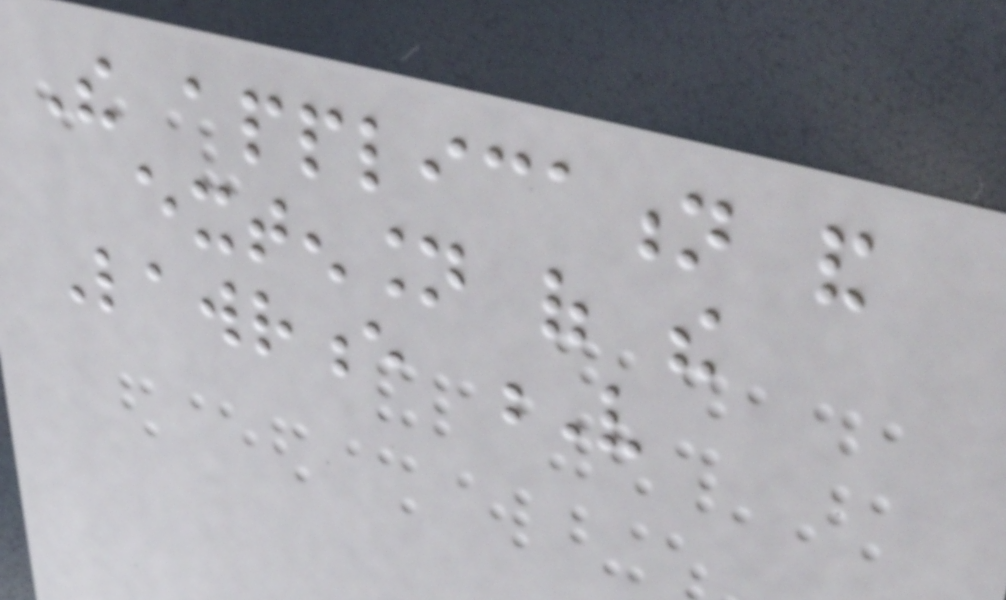The application and
extension of the
Lawrence V
